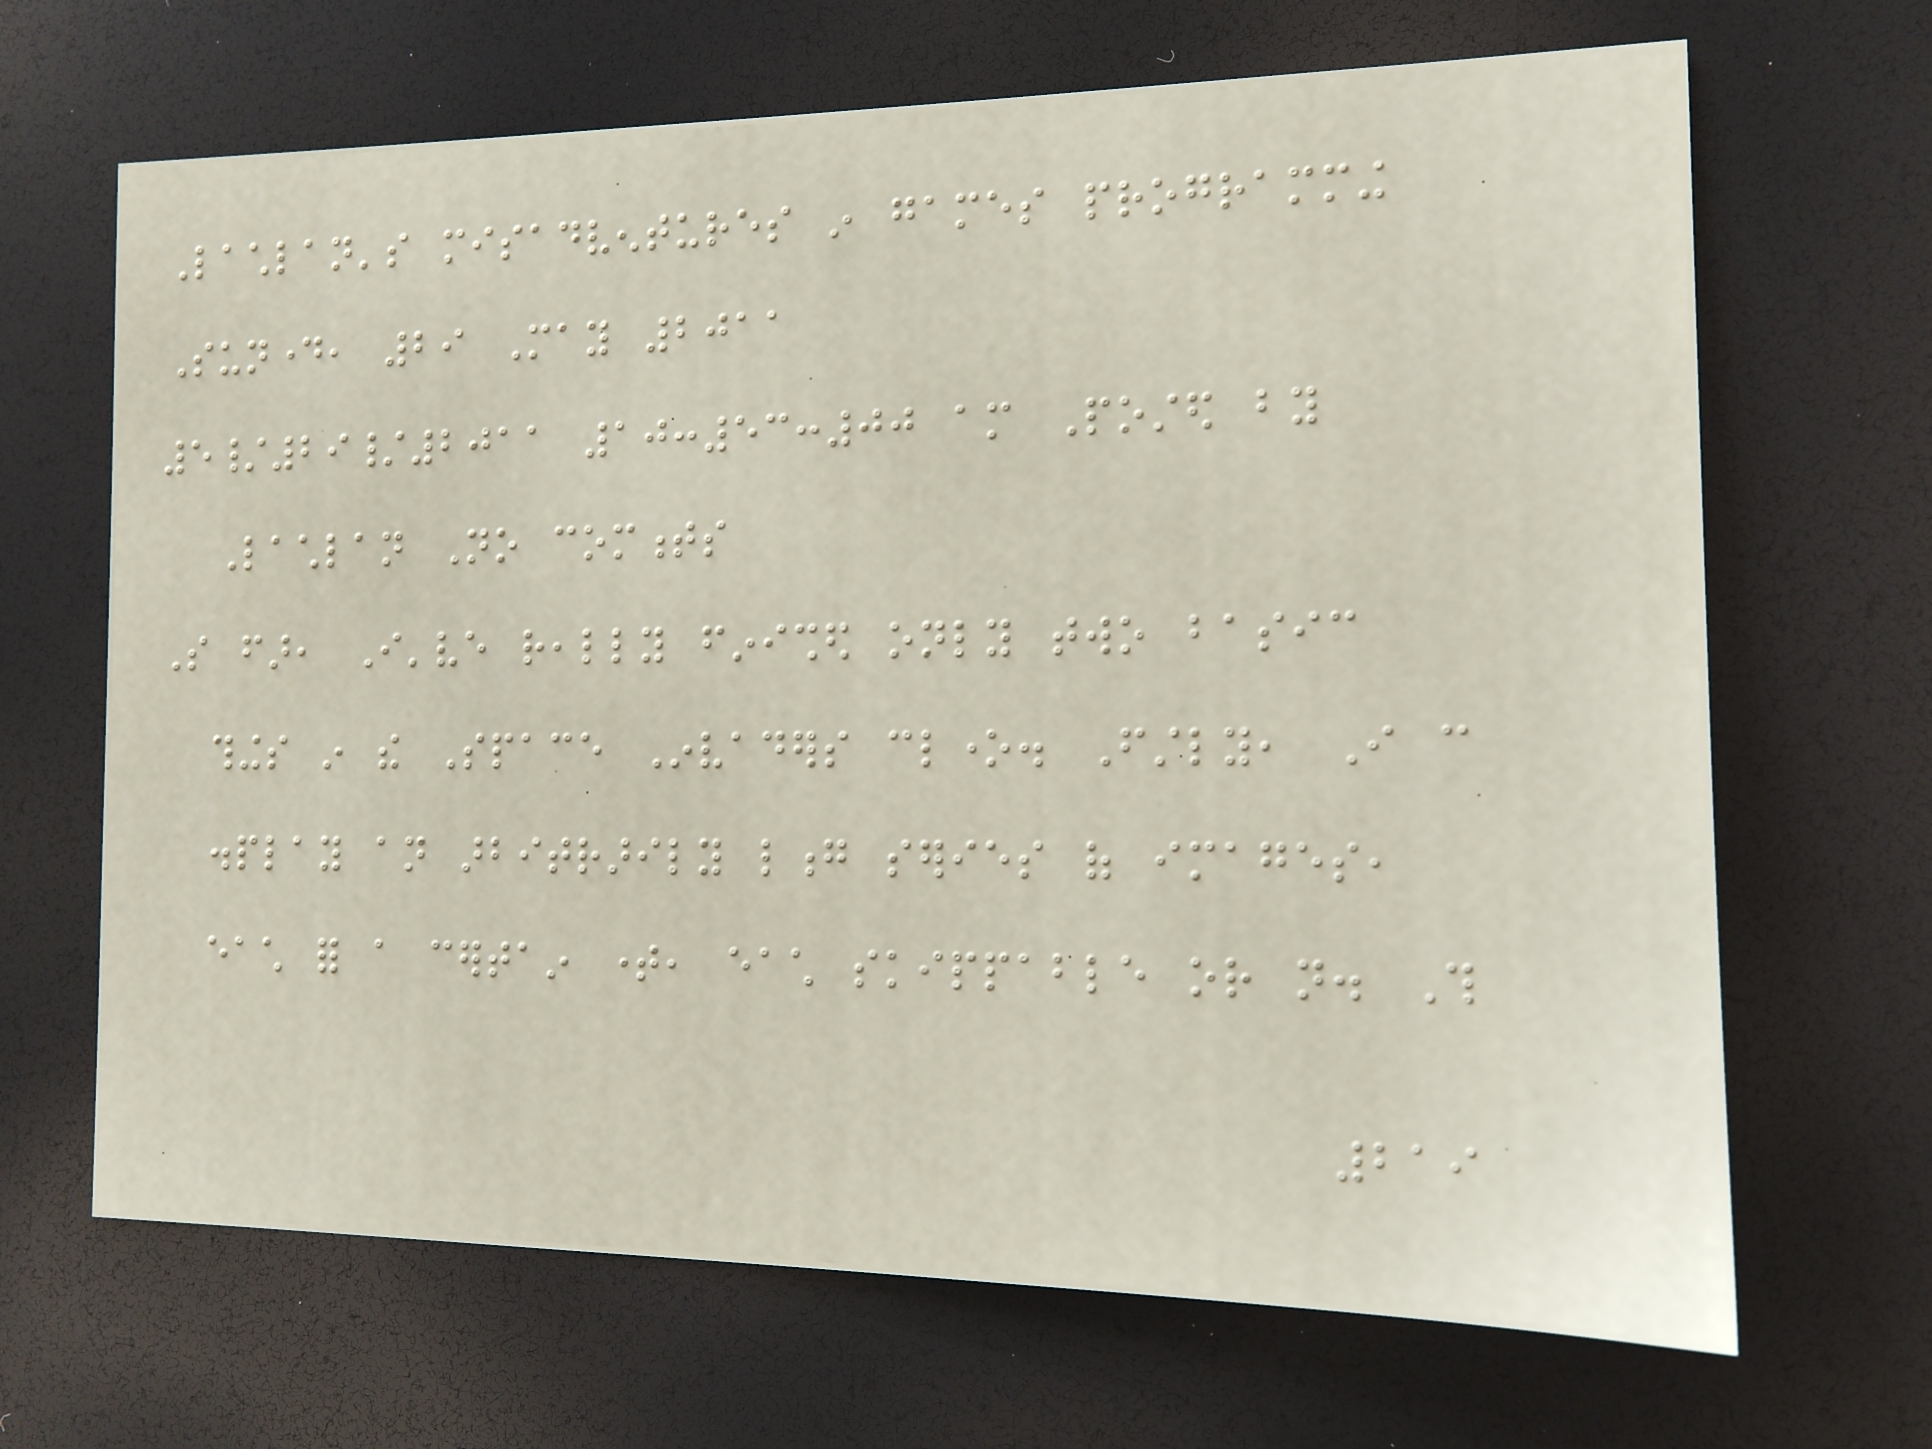Lachlan's misadventures in games programming
Sunday, 29 May 2011
5/29/2011 10:53:00 am Posted by
Lachlan No comments
So far, I've really finished only two basic
things in the Space Invaders clone. Firstly, I can
display an arbitrarily long series of images,
each for a certain time, each skippable or not. This
219
